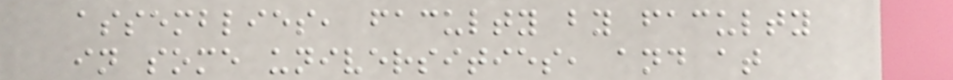assemblies, faculty by faculty
in some universities, and at
